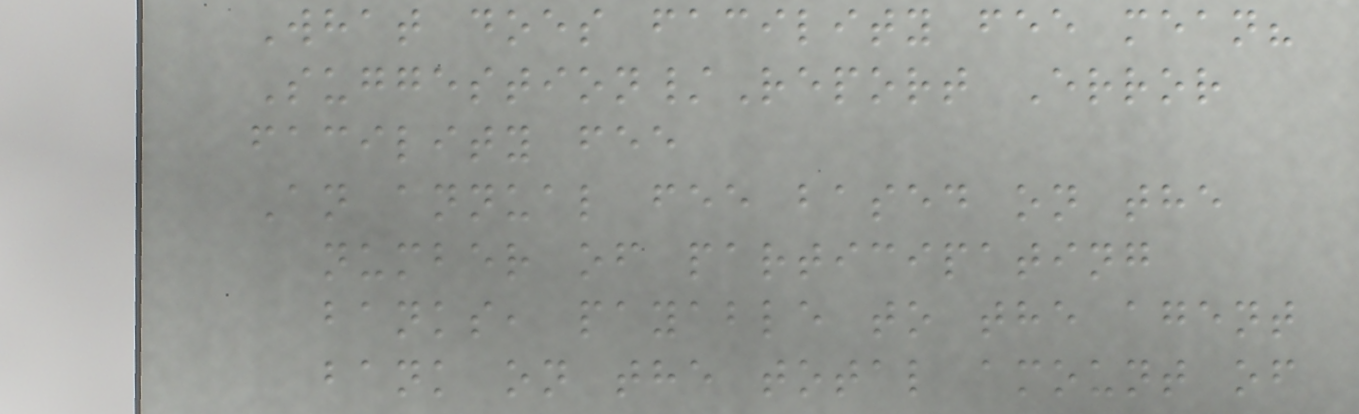What does facility fee mean?
Suggestion/Report Error
facility fee
An annual fee based on the
number of participating
banks, payable to the agent
bank on the total amount of
